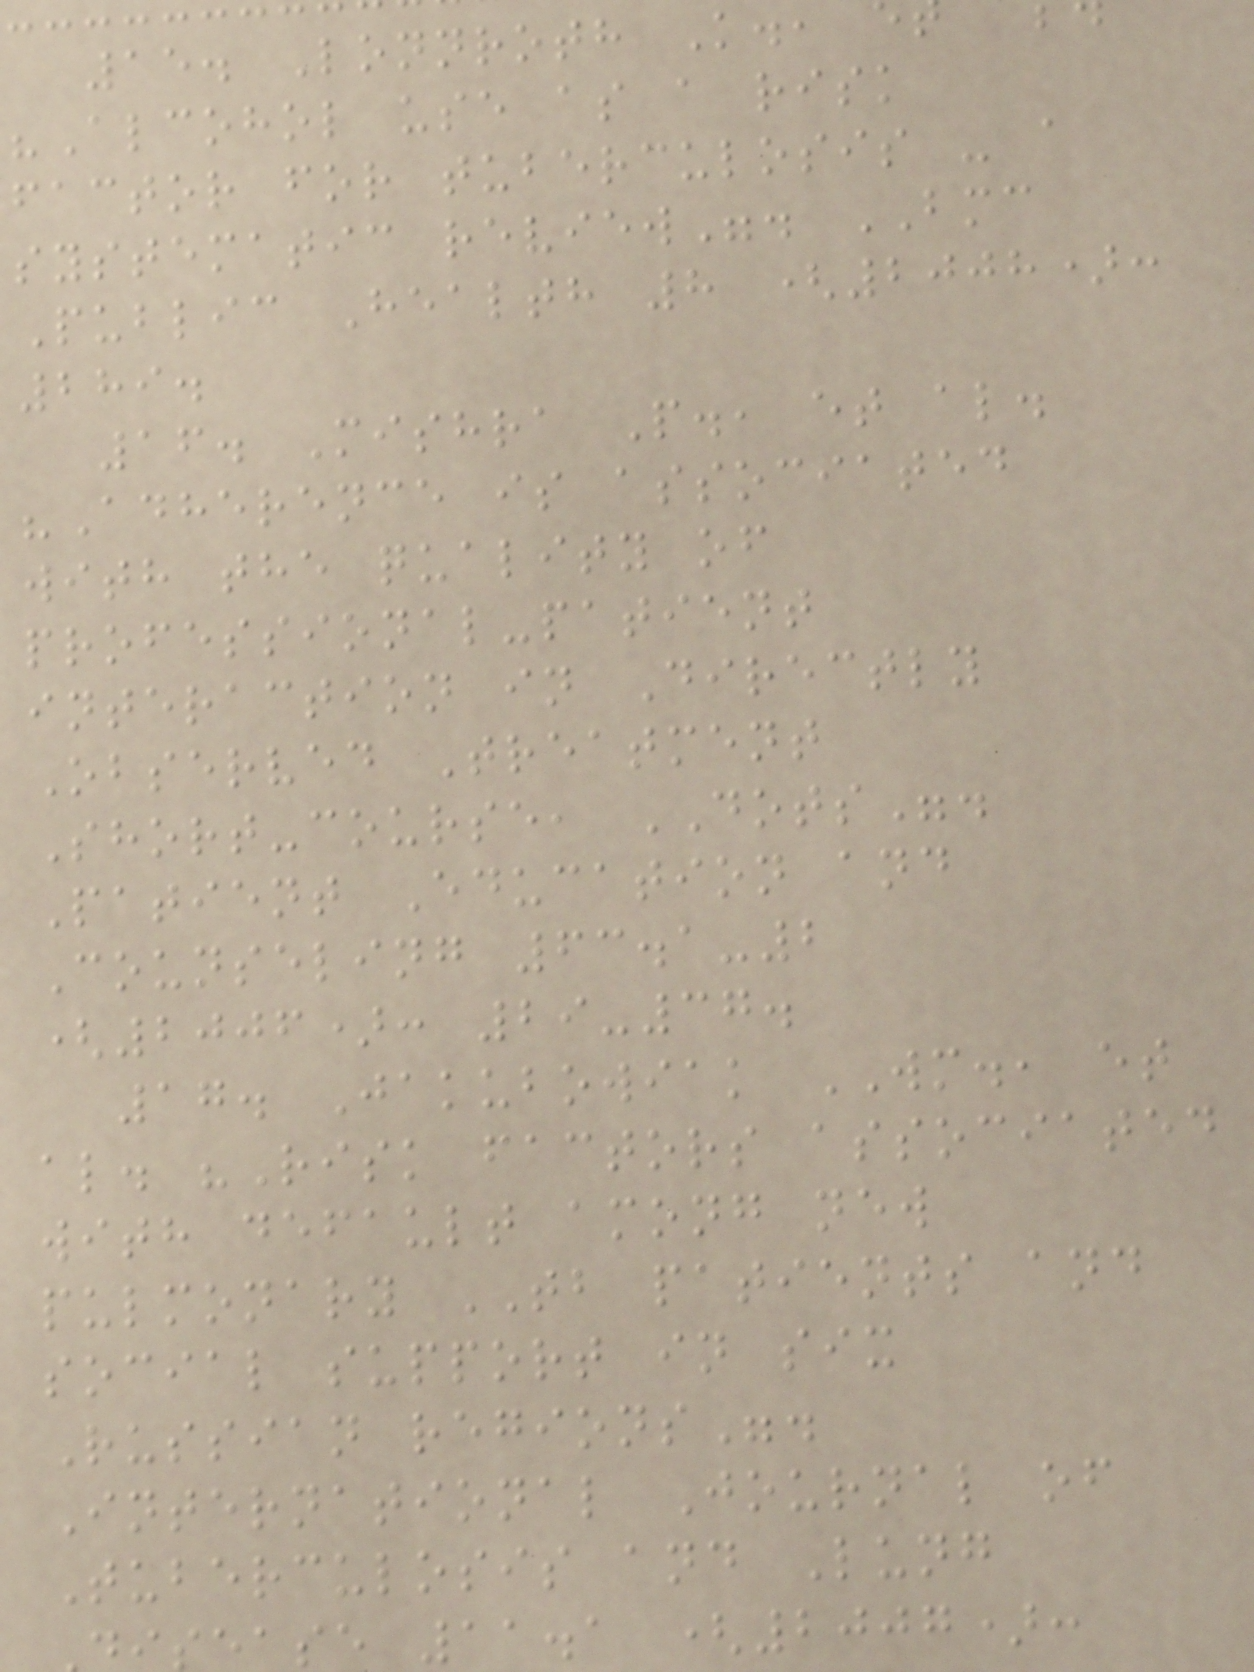15. Lonnroth K.,
"Alcohol use as a risk
factor for tuberculosis - a
systematic review". BMC
Public Health 8 (2008):
289.
16. Mishra P., et al.
"Adherence is associated
with the quality of
professional-patient
interaction in Directly
Observed Treatment
Short-course, DOTS".
Patient Education and
Counseling 63.1-2
(2006): 29-37.
17. Jakubowiak WM., et
al. "Risk factors associated
with default among new
pulmonary TB patients and
social support in six
Russian regions".
International Journal of
Tuberculosis and Lung
ease 11.1 (2007):
